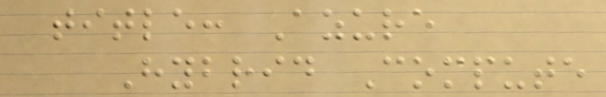title: Azure
Hybrid Compute
